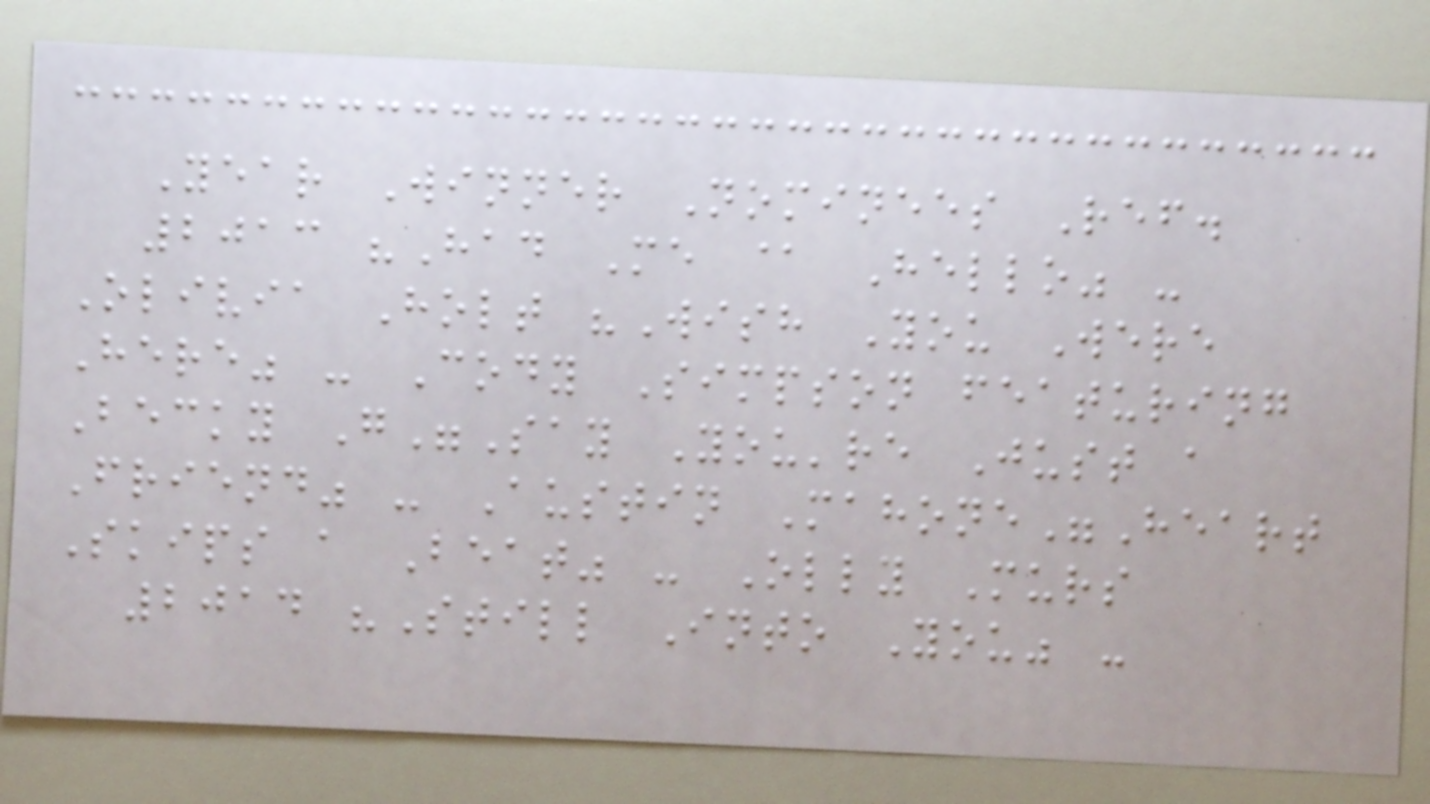Year Winner Nominees Ref.
2013 "Had Me @ Hello" -
Olivia Holt "Wish You Were
Here" - Cody Simpson featuring
Becky G"Say You're Just a
Friend" - Austin Mahone"Heart
Skips a Beat" - Olly Murs
2014 "Still Into You" -
